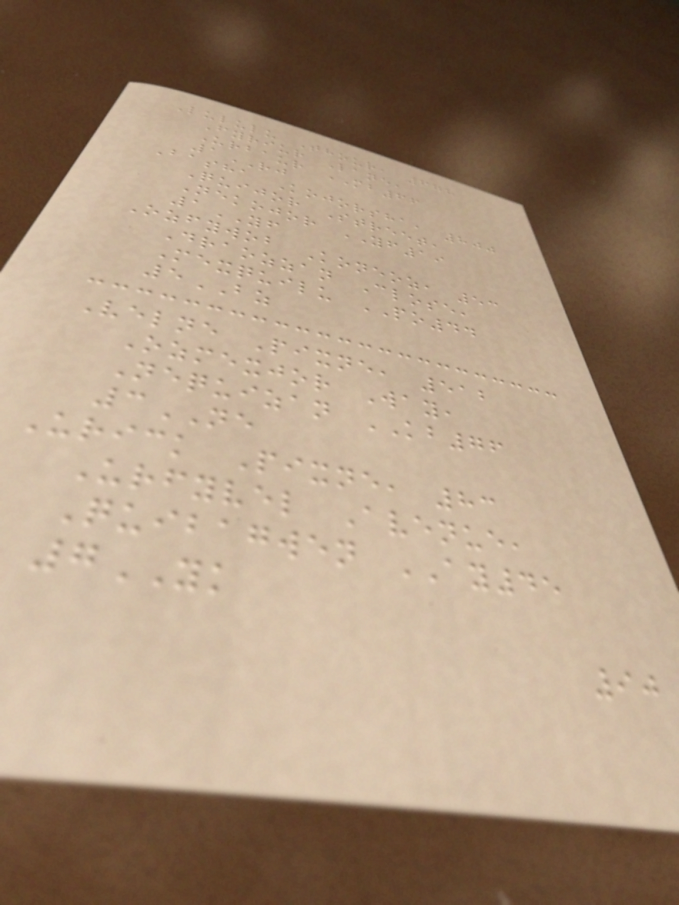Lululu Thour, 678
Fyriur Lane,
Urbaur MB66
1RJ
Basha Kojorsha, 800
Quijor Street,
Nekojor YF19
1YF
Ozfywob Koneoz, 53
Draozzan Close,
Mexquilu PO44
5BZ
Velne Pixne, 512
Ozmexjor Way,
Nequizan KB76
3NE
Urick Pixne, 83
Urfyvel Avenue,
Quibagwen AY45
7YK
90
